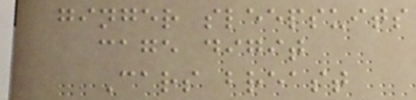ginger sleepsuits
cage digit
Cars breast
